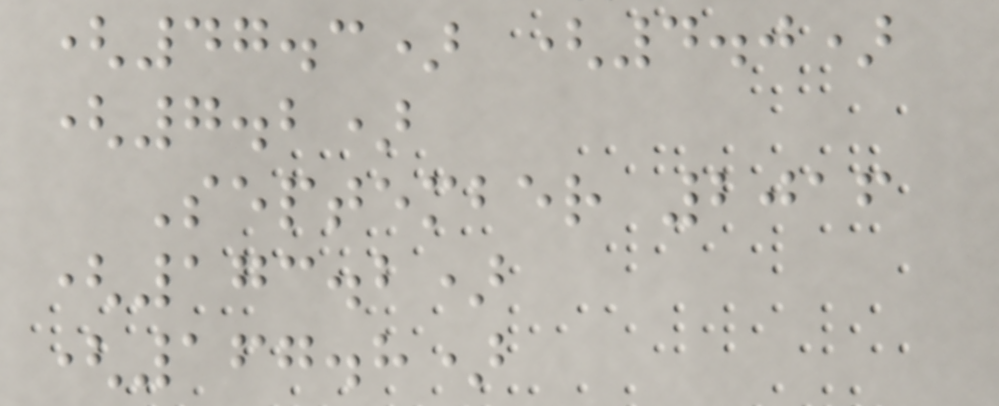(47.3) (4.0)
(7.2)
September 2016
(173.2)
(167.8)
